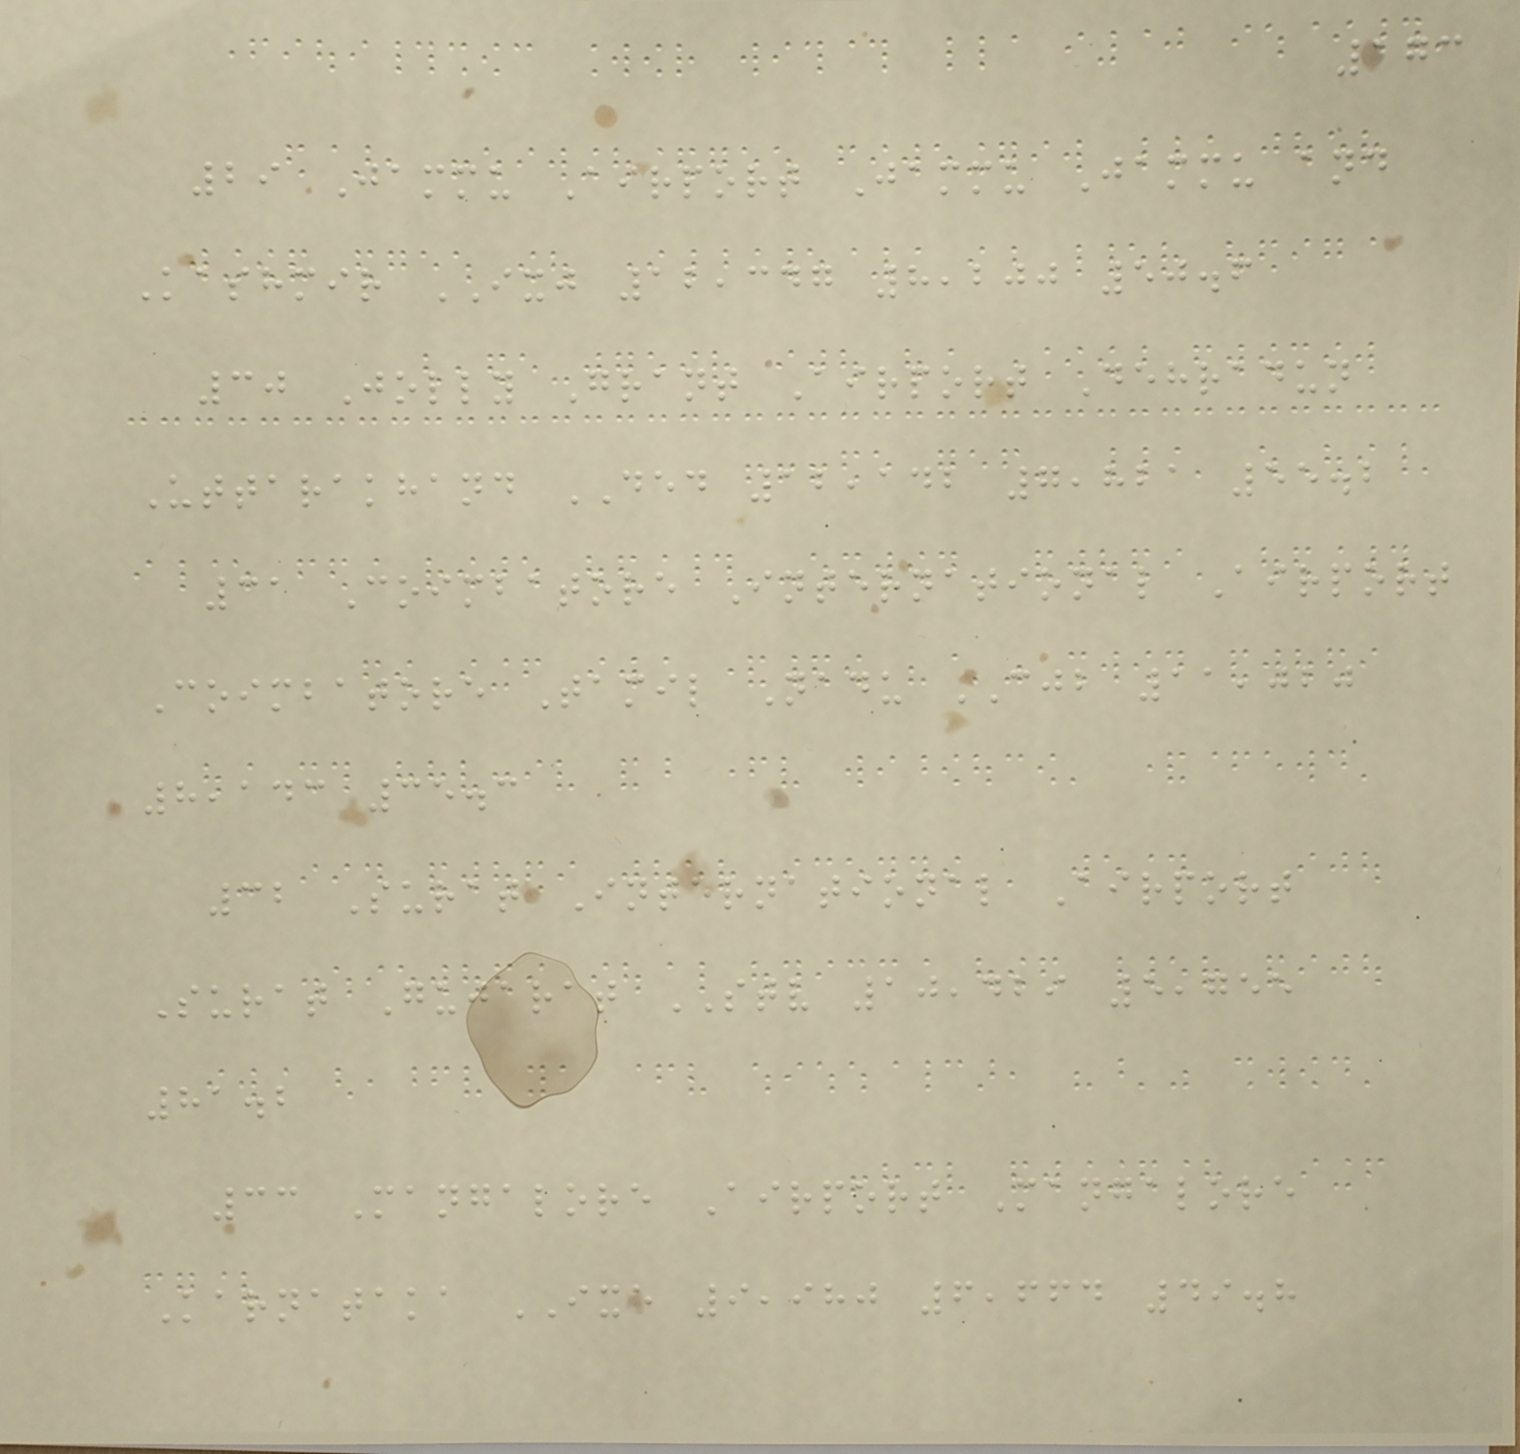173
29 Jammu Airport Jammu Jammu and
Kashmir IXJ 12,347 8,200 50.6
30 Jolly Grant Airport Dehradun
Uttarakhand DED 12,142 7,821 55.2
31 Coimbatore International Airport
Coimbatore Tamil Nadu CJB 11,020
8,143 35.3
32 Surat International Airport
Surat Gujarat STV 10,429 5,755
81.2
33 Mangalore Airport Mangalore
Karnataka IXE 9,980 6,664 49.8
